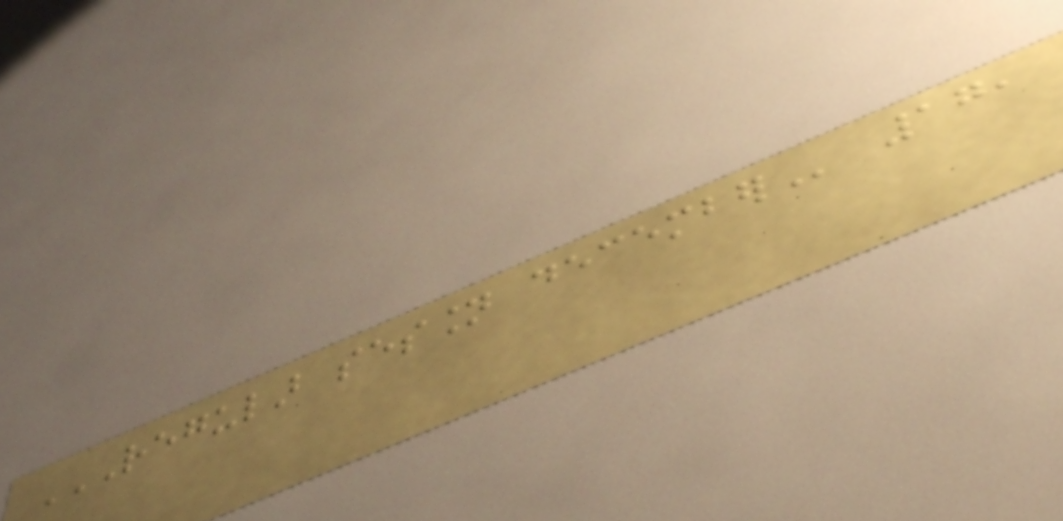REGULAR SESSION DECEMBER 17,
